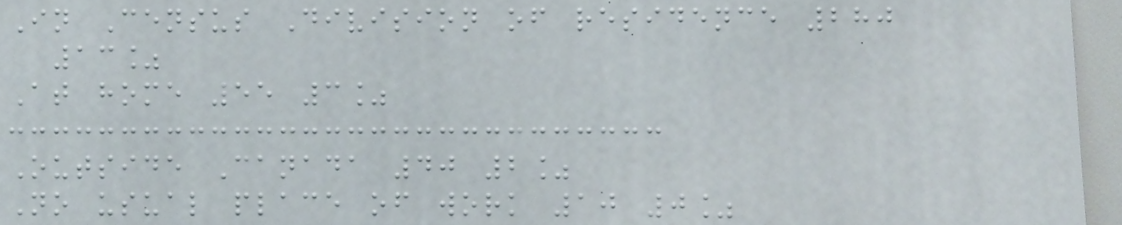In Census Division of residence 280
13%
At home 55 3%
Outside Canada 40 2%
No usual place of work 10 0%
